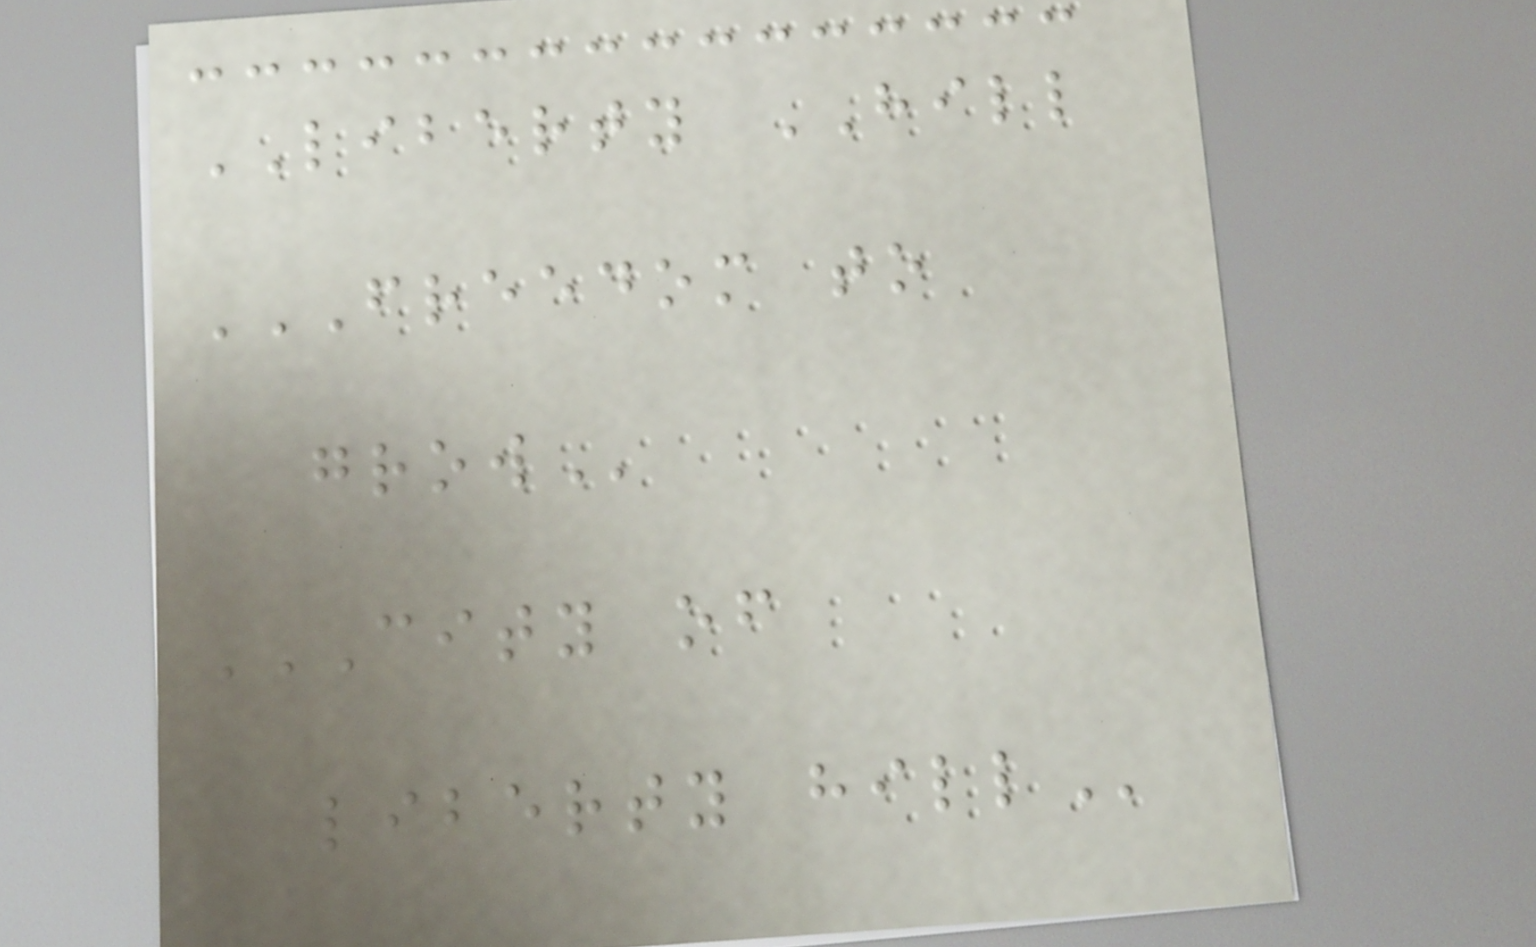LIBERTY HILL
FREEDOM TO
GROW
CITY OF
LIBERTY HILL
